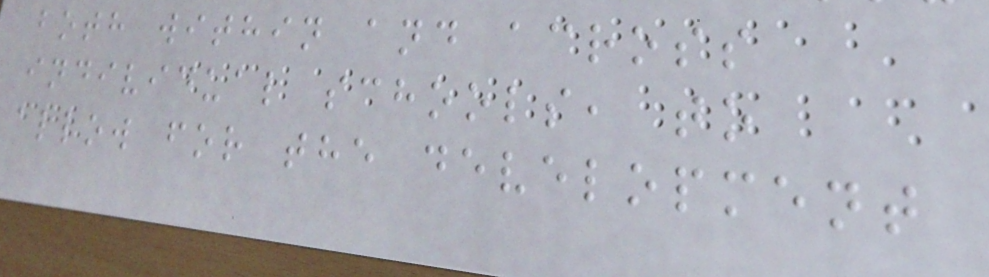both within and across
individual schools, to
allow for the development
